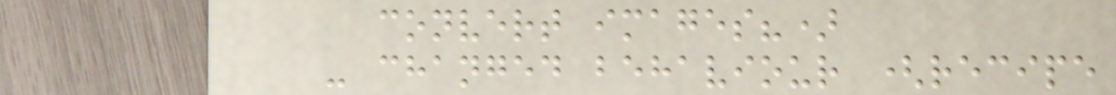convert images?)
- changed behaviour (recipe
